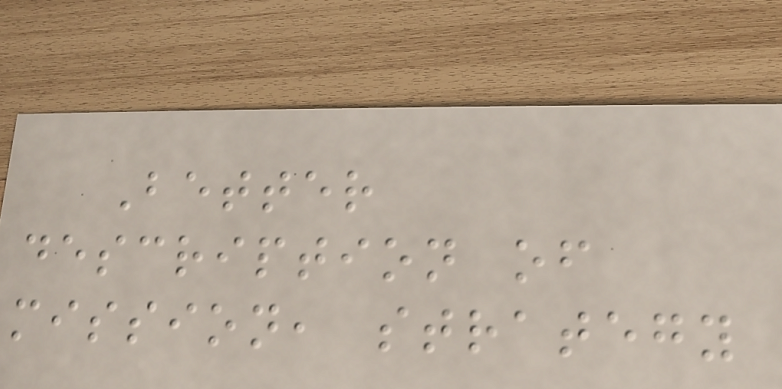Better
description of
mission, strategy
